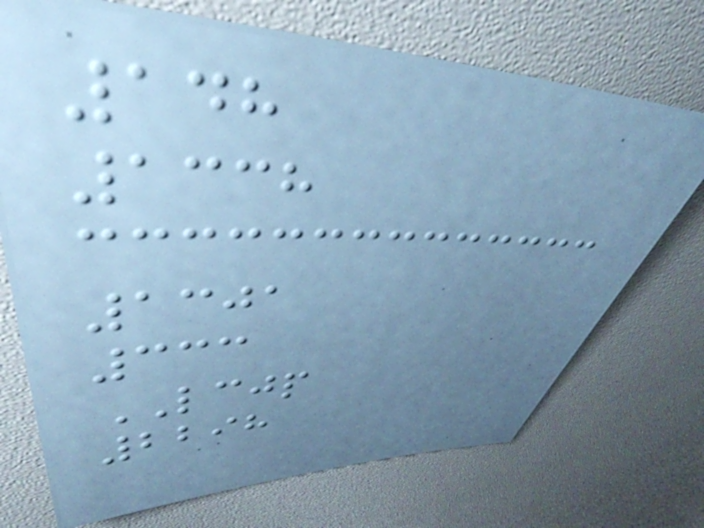148
1338
1301
333
LCJP
2298
